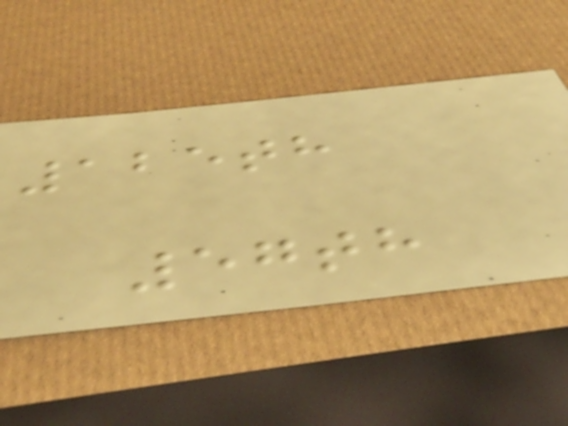125th
57th
